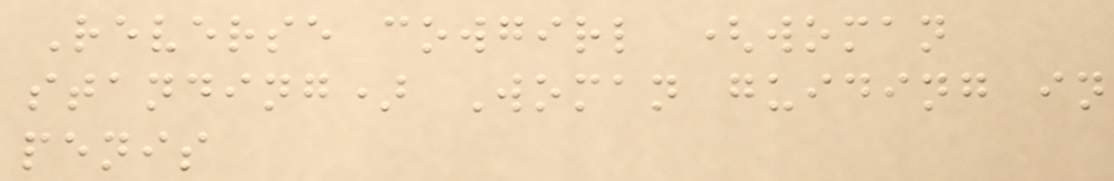Reverse cowgirl (woman
standing) Woman guiding in
penis
